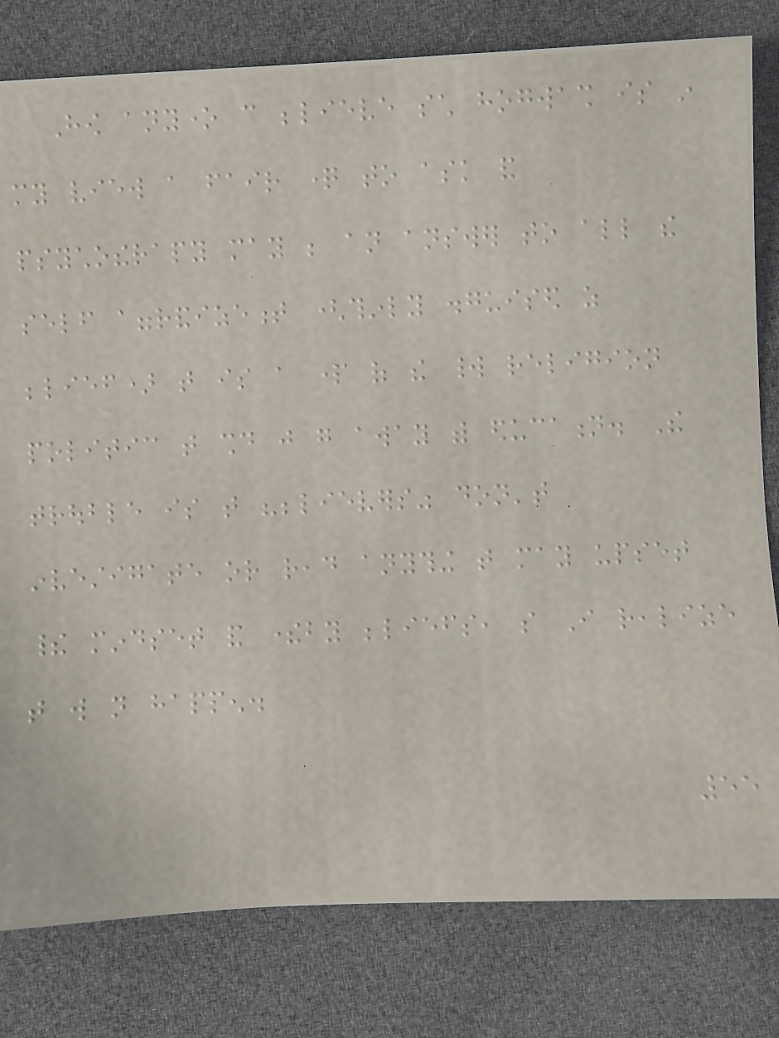How anyone can believe such hogwash is in
my view a fair question to ask and
psychotherapy may be an answer to all the
self aggrandizement (thinly disguised as
belief) that is a part of the world religion
politic that should just go away with education. The
trouble is that "believers" don't
investigate or read anything that may upset
their mindset and thereby beliefs, so I realize
that will not happen.
55
